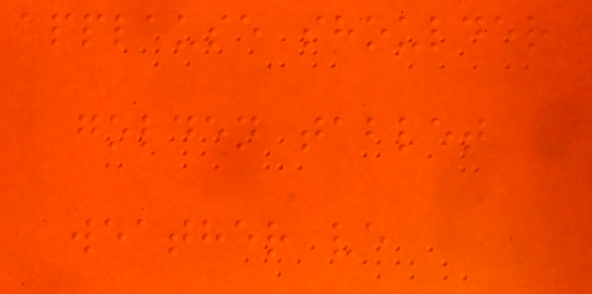applause shoulder
golden tablet
weather ve
